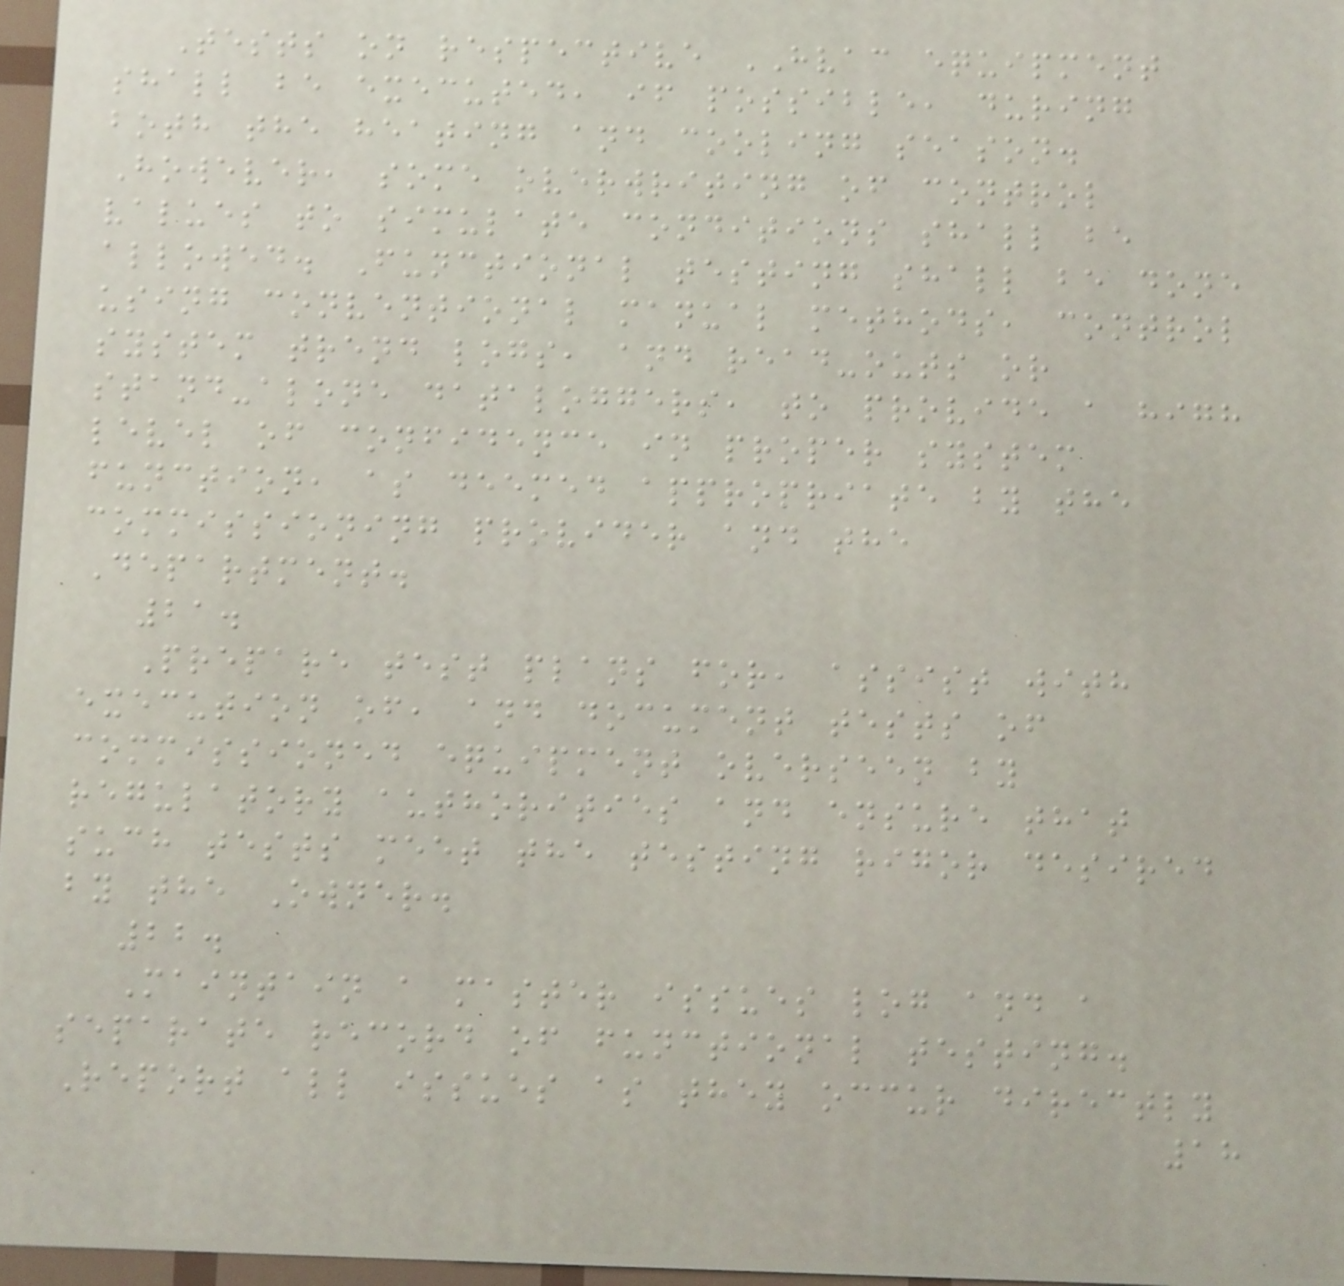Tests on respective HVAC equipment
shall be executed, if possible, during
both the heating and cooling season.
However, some overwriting of control
values to simulate conditions shall be
allowed. Functional testing shall be done
using conventional manual methods, control
system trend logs, and read-outs or
stand-alone dataloggers, to provide a high
level of confidence in proper system
function, as deemed appropriate by the
commissioning provider and the
Department.
21.
Prepare test plans for, assist with
execution of, and document tests of
commissioned equipment overseen by
regulatory authorities and ensure that
such tests meet the testing rigor desired
by the Owner.
22.
Maintain a master issues log and a
separate record of functional testing.
Report all issues as they occur directly
18
